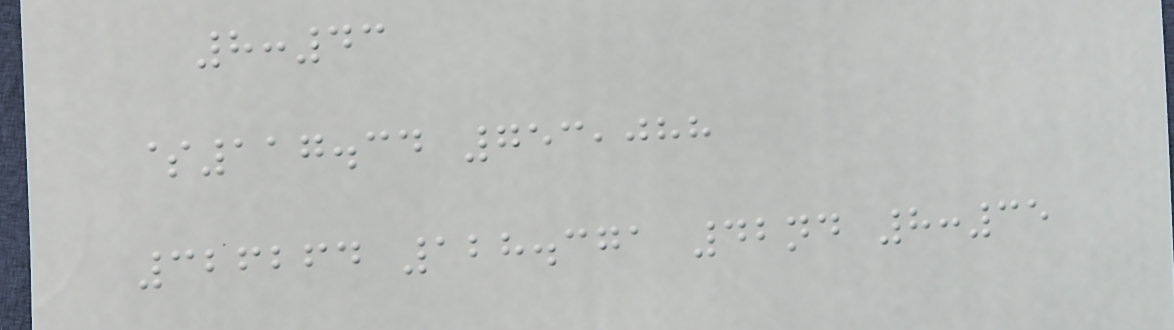8:43
$117.34 753,088
326264 128.371 42nd 8:35
